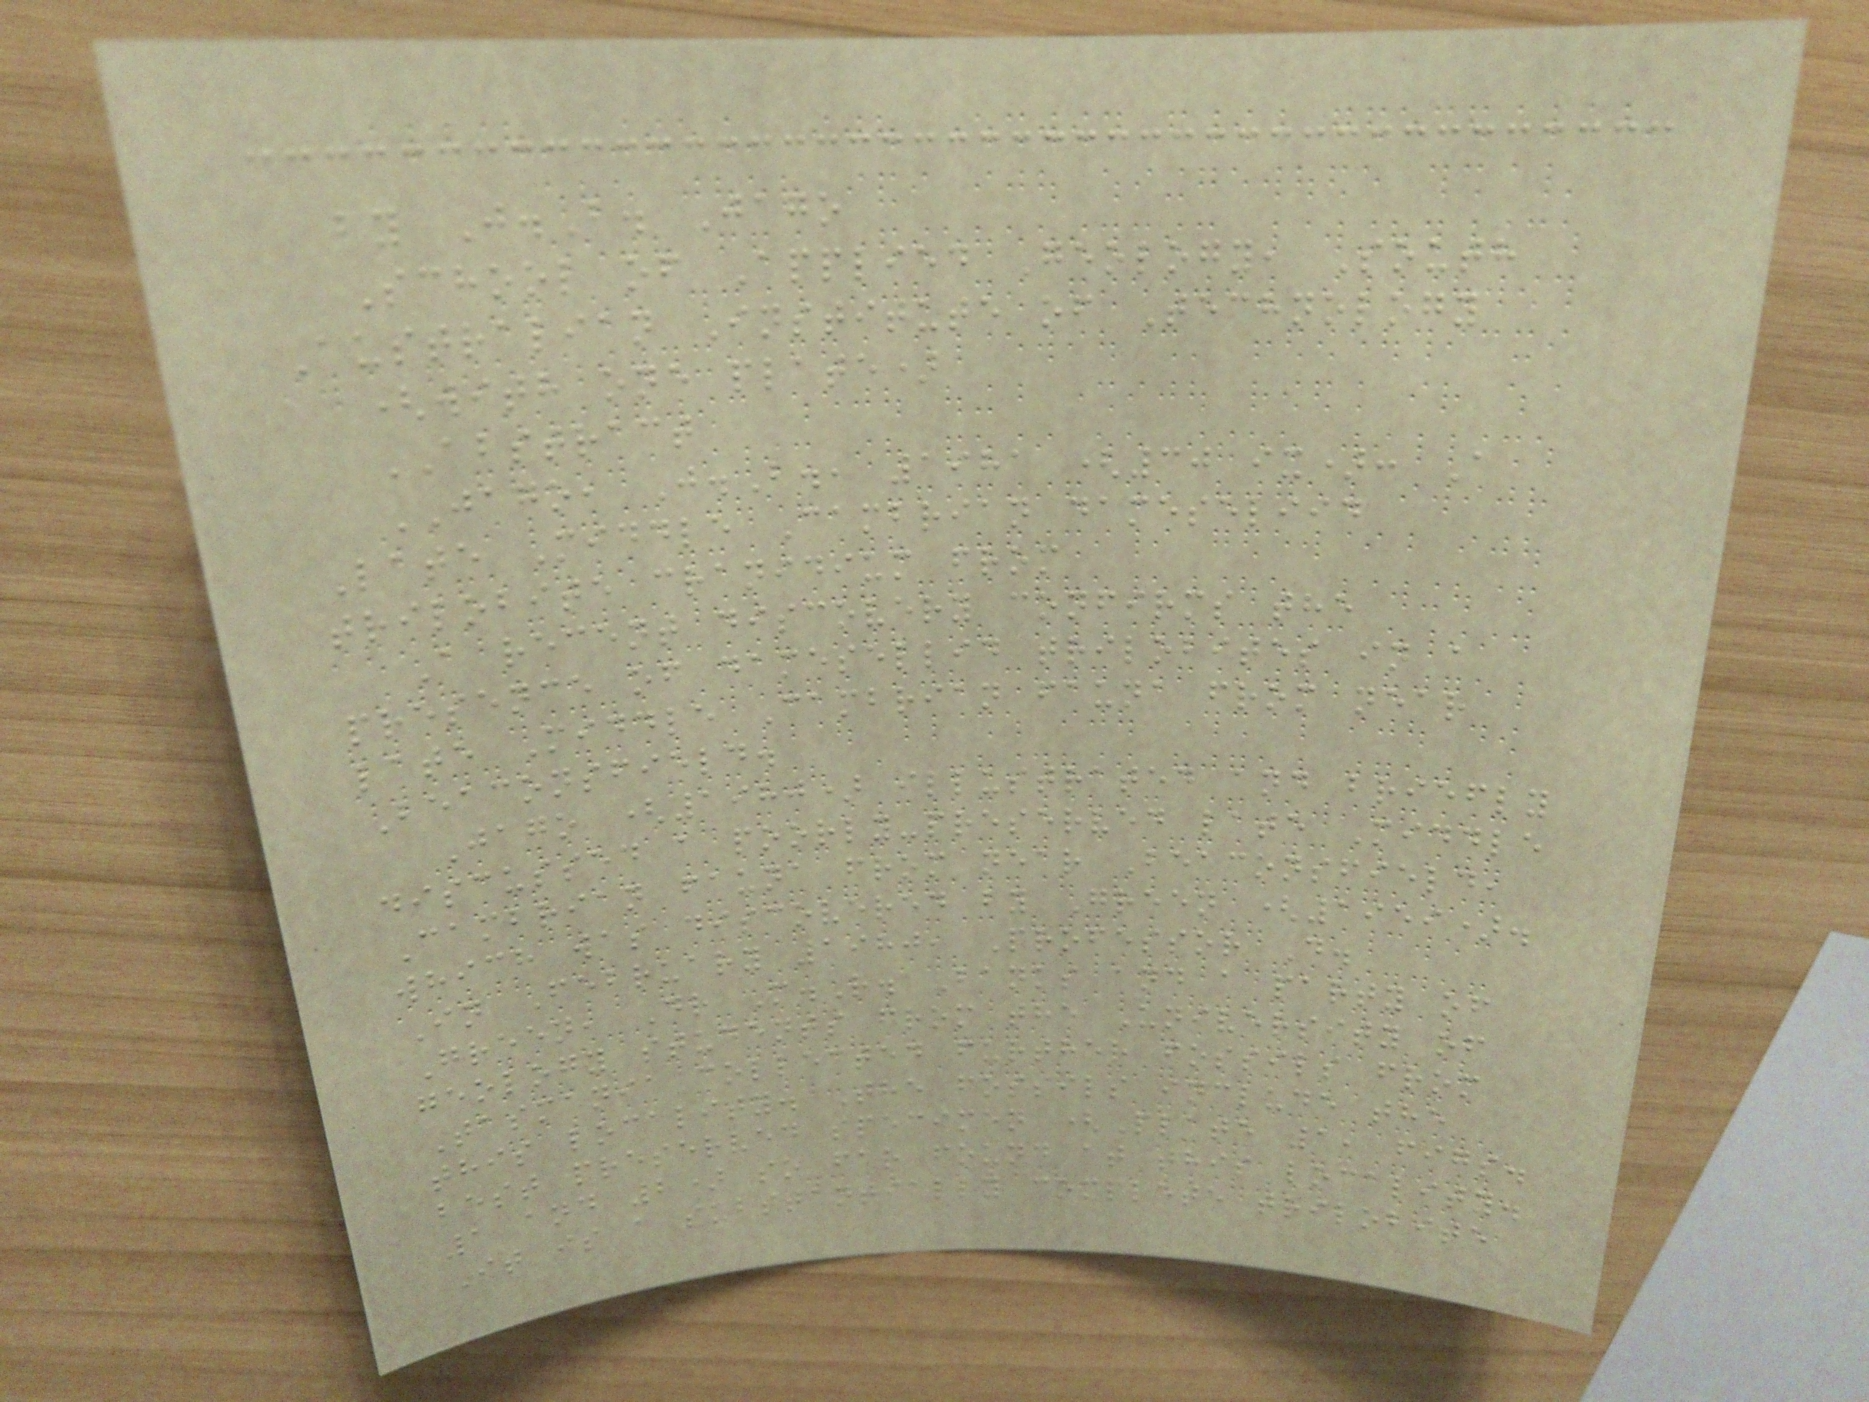by J.B. Jago
School of Applied Geology, South
Australian Institute of Technology
(with one plate)
ABSTRACT
JAGO, J.B., 1981 (30 ix): A
Late Middle Cambrian dameseliid
trilobite cranidium from
A recent discovery confirms the
presence of damesellid trilobites in a
late Middle Cambrian fauna from near
Beaconsfield.
Jago (1980) illustrated and briefly
discussed a poorly-preserved late Middle
Cambrian fauna from near Beaconsfield,
which was discovered by Green (1959).
In February 1980, Professor D.
Green, Dr M.R. Banks and a party of
geology students from the University of
Tasmania collected further fossils from
this locality. The fossils include the
best preserved specimen (Plate 1, figs.
1 and 2) so far found at this locality.
It is a substantially complete trilobite
